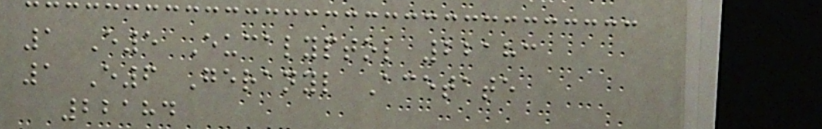1 E5 Eucalyptol 22183
1 E6 Geranyl Acetate
22184
